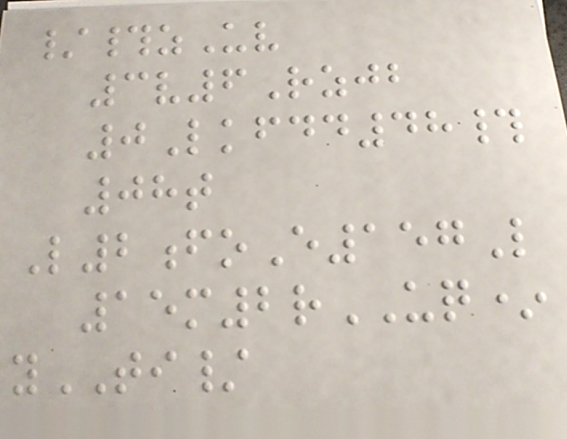/#zUv
3v6Rzjb
0Lkfdd48#
08t
L2foE157L
15m2rUQ*
yTI/
